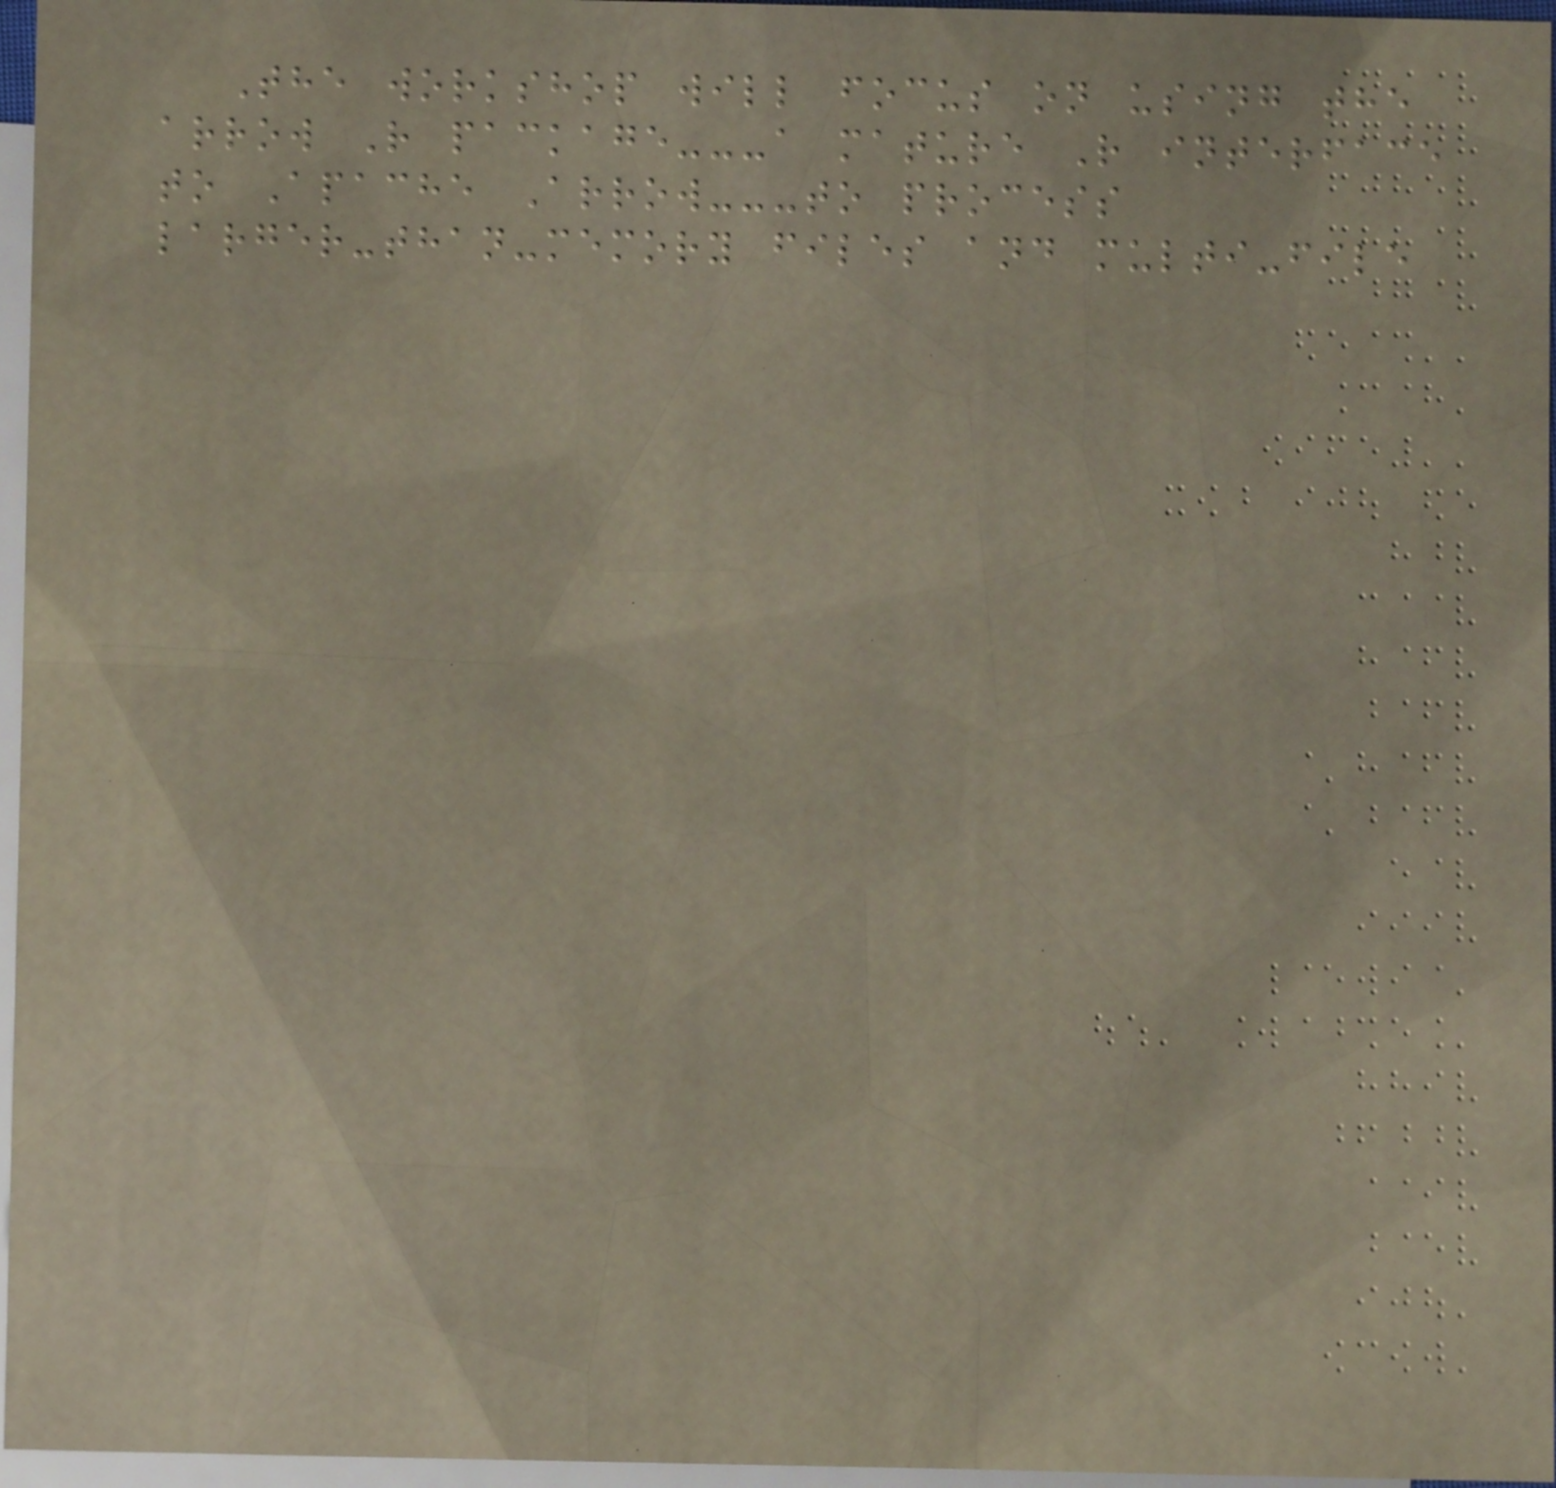The workshop will focus on using the
arrow R package---a mature R interface
to Apache Arrow---to process
larger-than-memory files and multi-file
